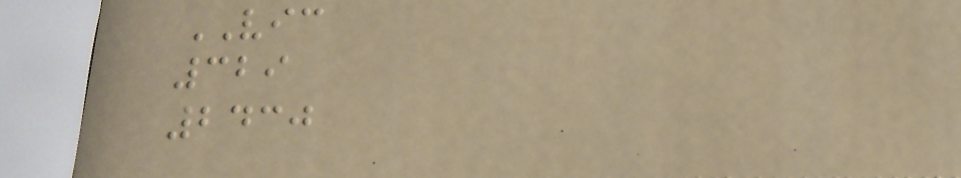VIC
329
2430
